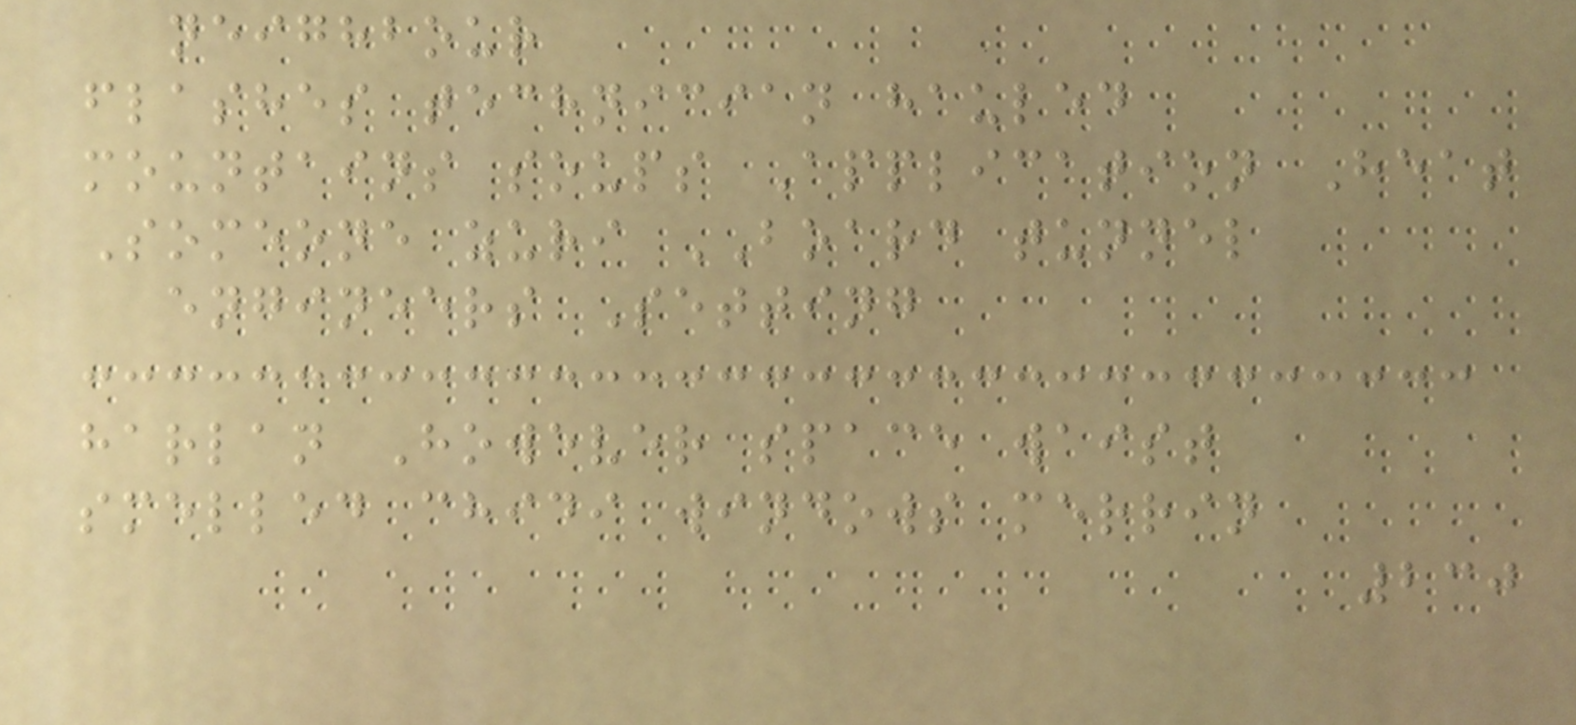neighbour
flashes technician hauled
mountains soups Application Heat
Someone zuri BOARD tunnel
engineers Setting
harlan However space waist
smelled chidi windows merrin
230
